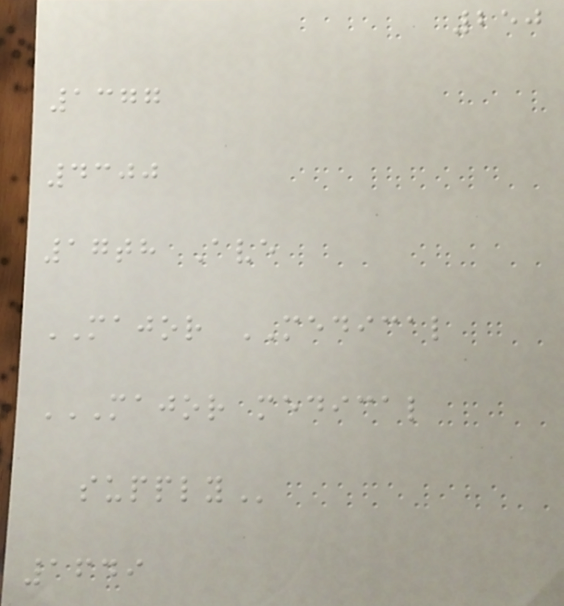250
1377
4300
17th Ave
MAJOR MEDICAL
MAJOR MEDICAL
SUPPLY
1649
